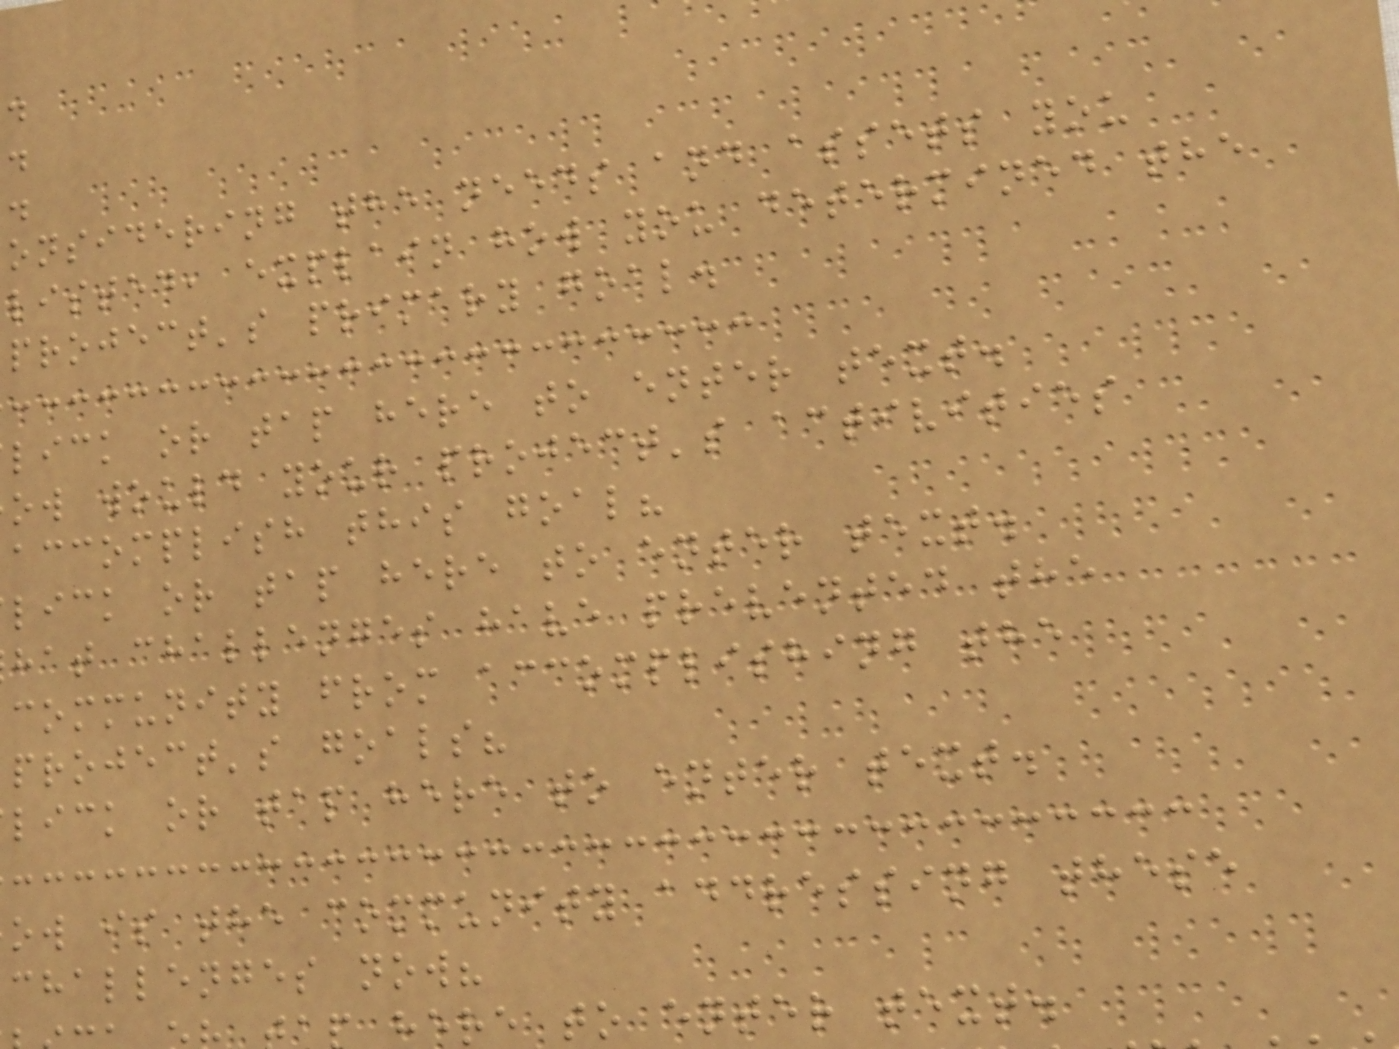onsidering the needs and assets you
listed, explain how you determined the
project's primary goal.
lick or tap here to enter text.
ow would your project's activities
accomplish this goal?
lick or tap here to enter text.
hat challenges have prevented the
community from accomplishing the
project's goals?
lick or tap here to enter text.
ow is the community addressing these
challenges now?
here to enter text.
